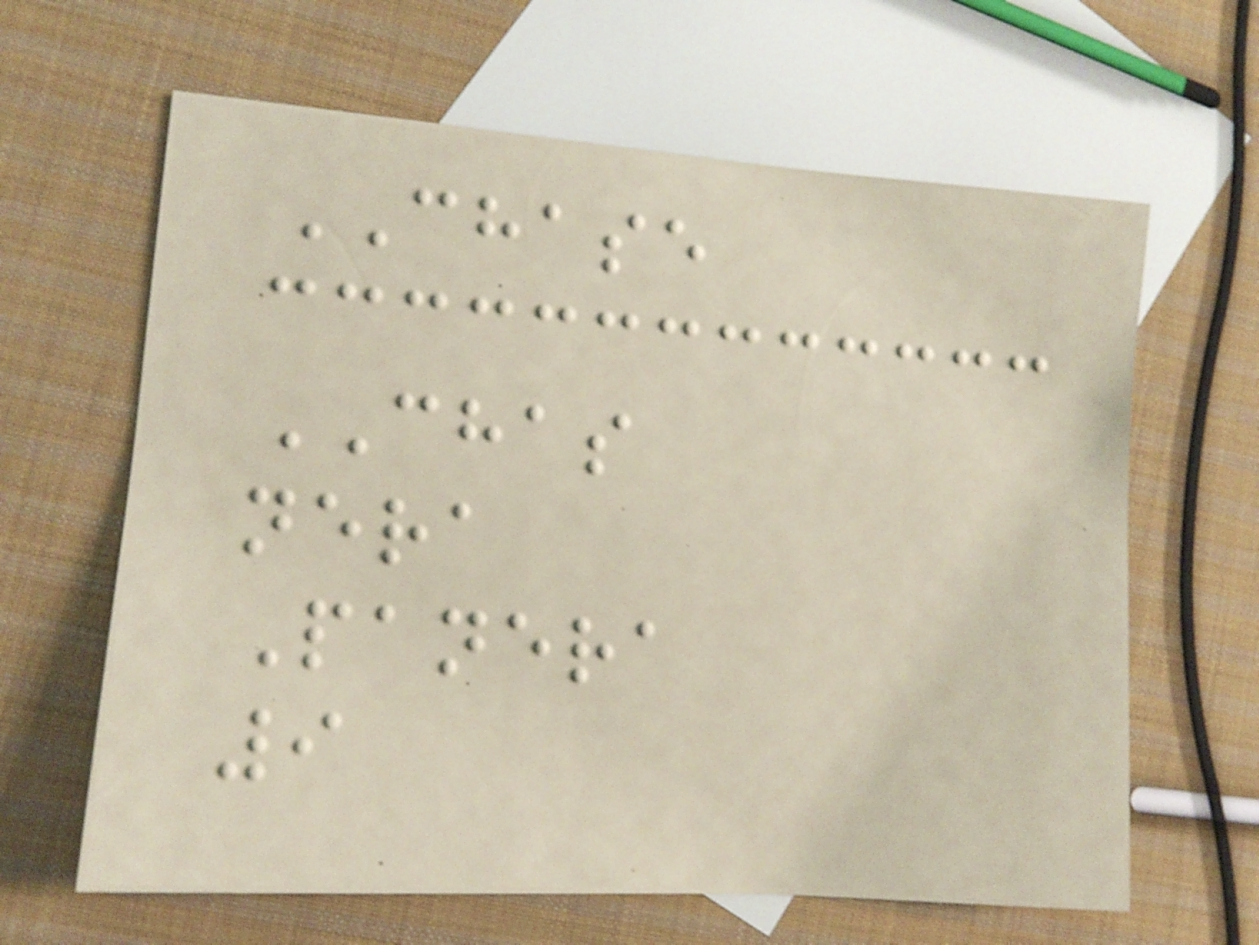CHASE
CHAS
nera
Panera
9
